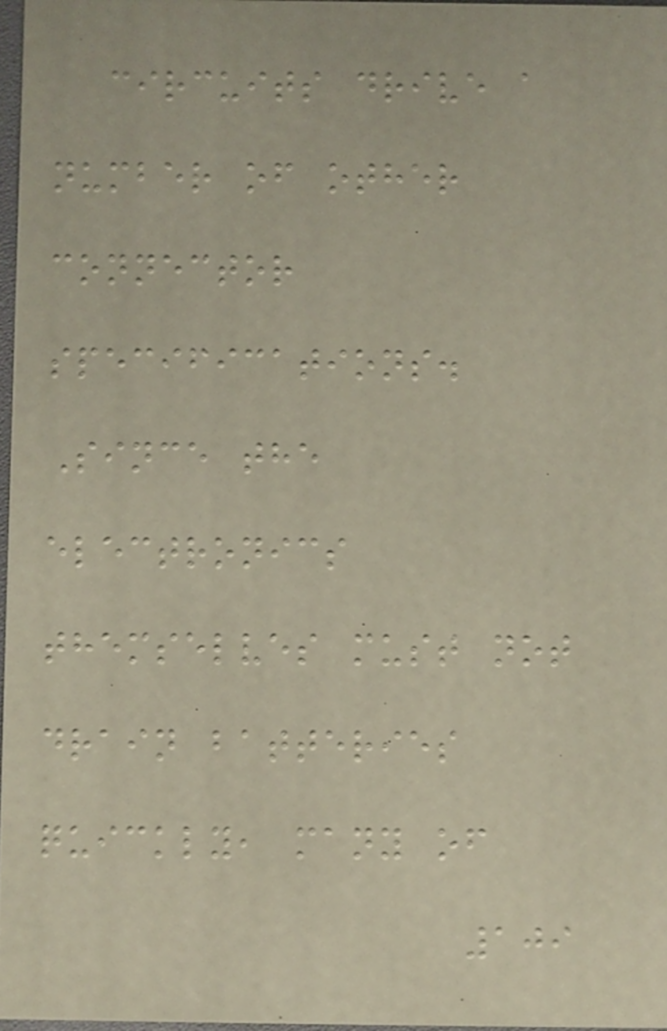circuits drive a
number of other
connector
specifications.
Since the
electronics
themselves must not
drain batteries
quickly, many of
109
